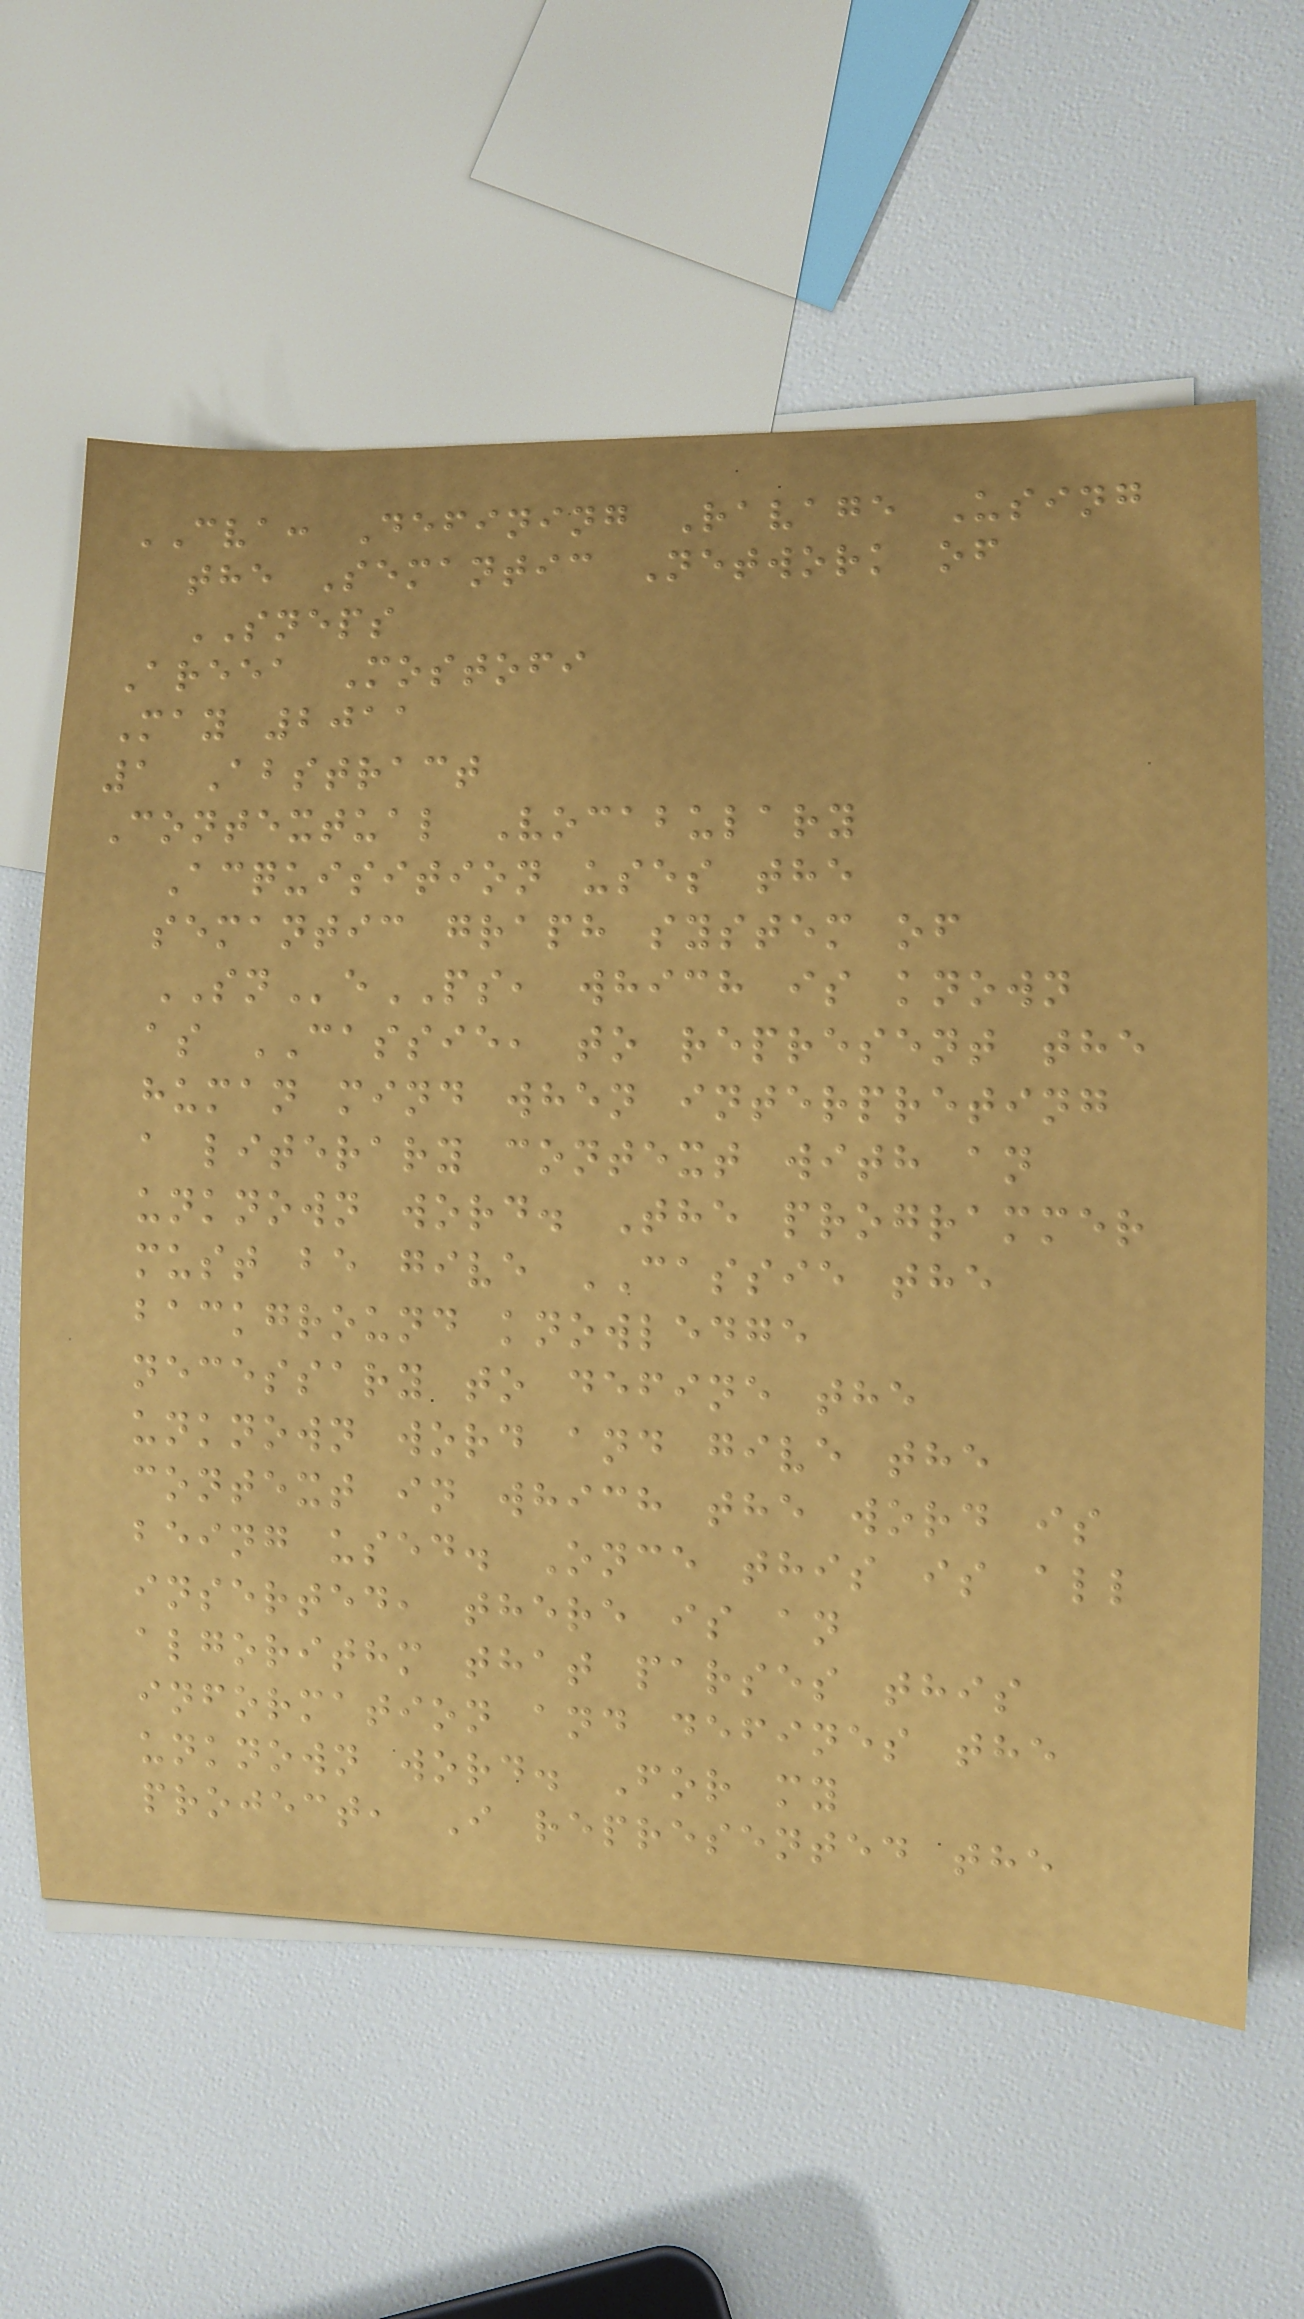CVA: Defining Ravage Using
the Semantic Network of
SNEPS
Areea Mostofi
May 2011
1 Abstract
Contextual Vocabulary
Acquisition uses the
semantic graph system of
SNePS, which is known
as CASSIE, to represent the
human mind when interpreting
a literary context with an
unknown word. The programmer
must be give CASSIE the
background knowledge
necessary to define the
unknown word and give the
context in which the word is
being used. Once this is all
inserted, there is an
algorithm that parses this
information and defines the
unknown word. For my
project, I represented the
